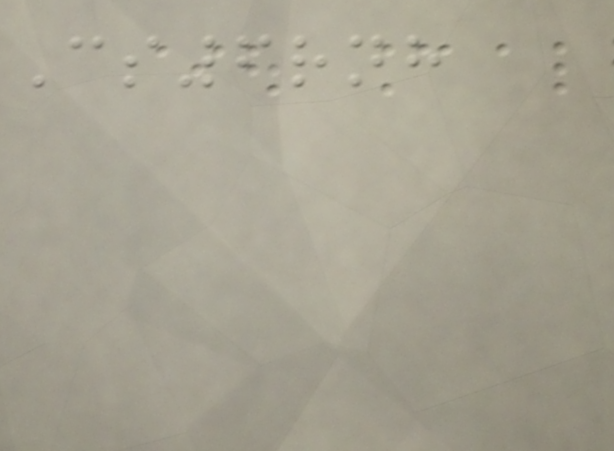Cs6rnh
